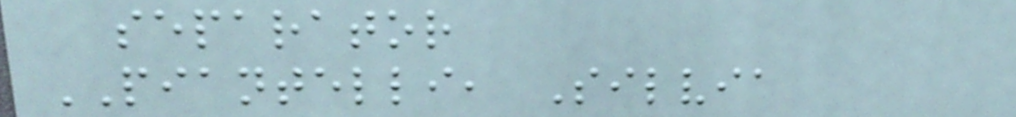separator
PIANTELLI, Silvia
